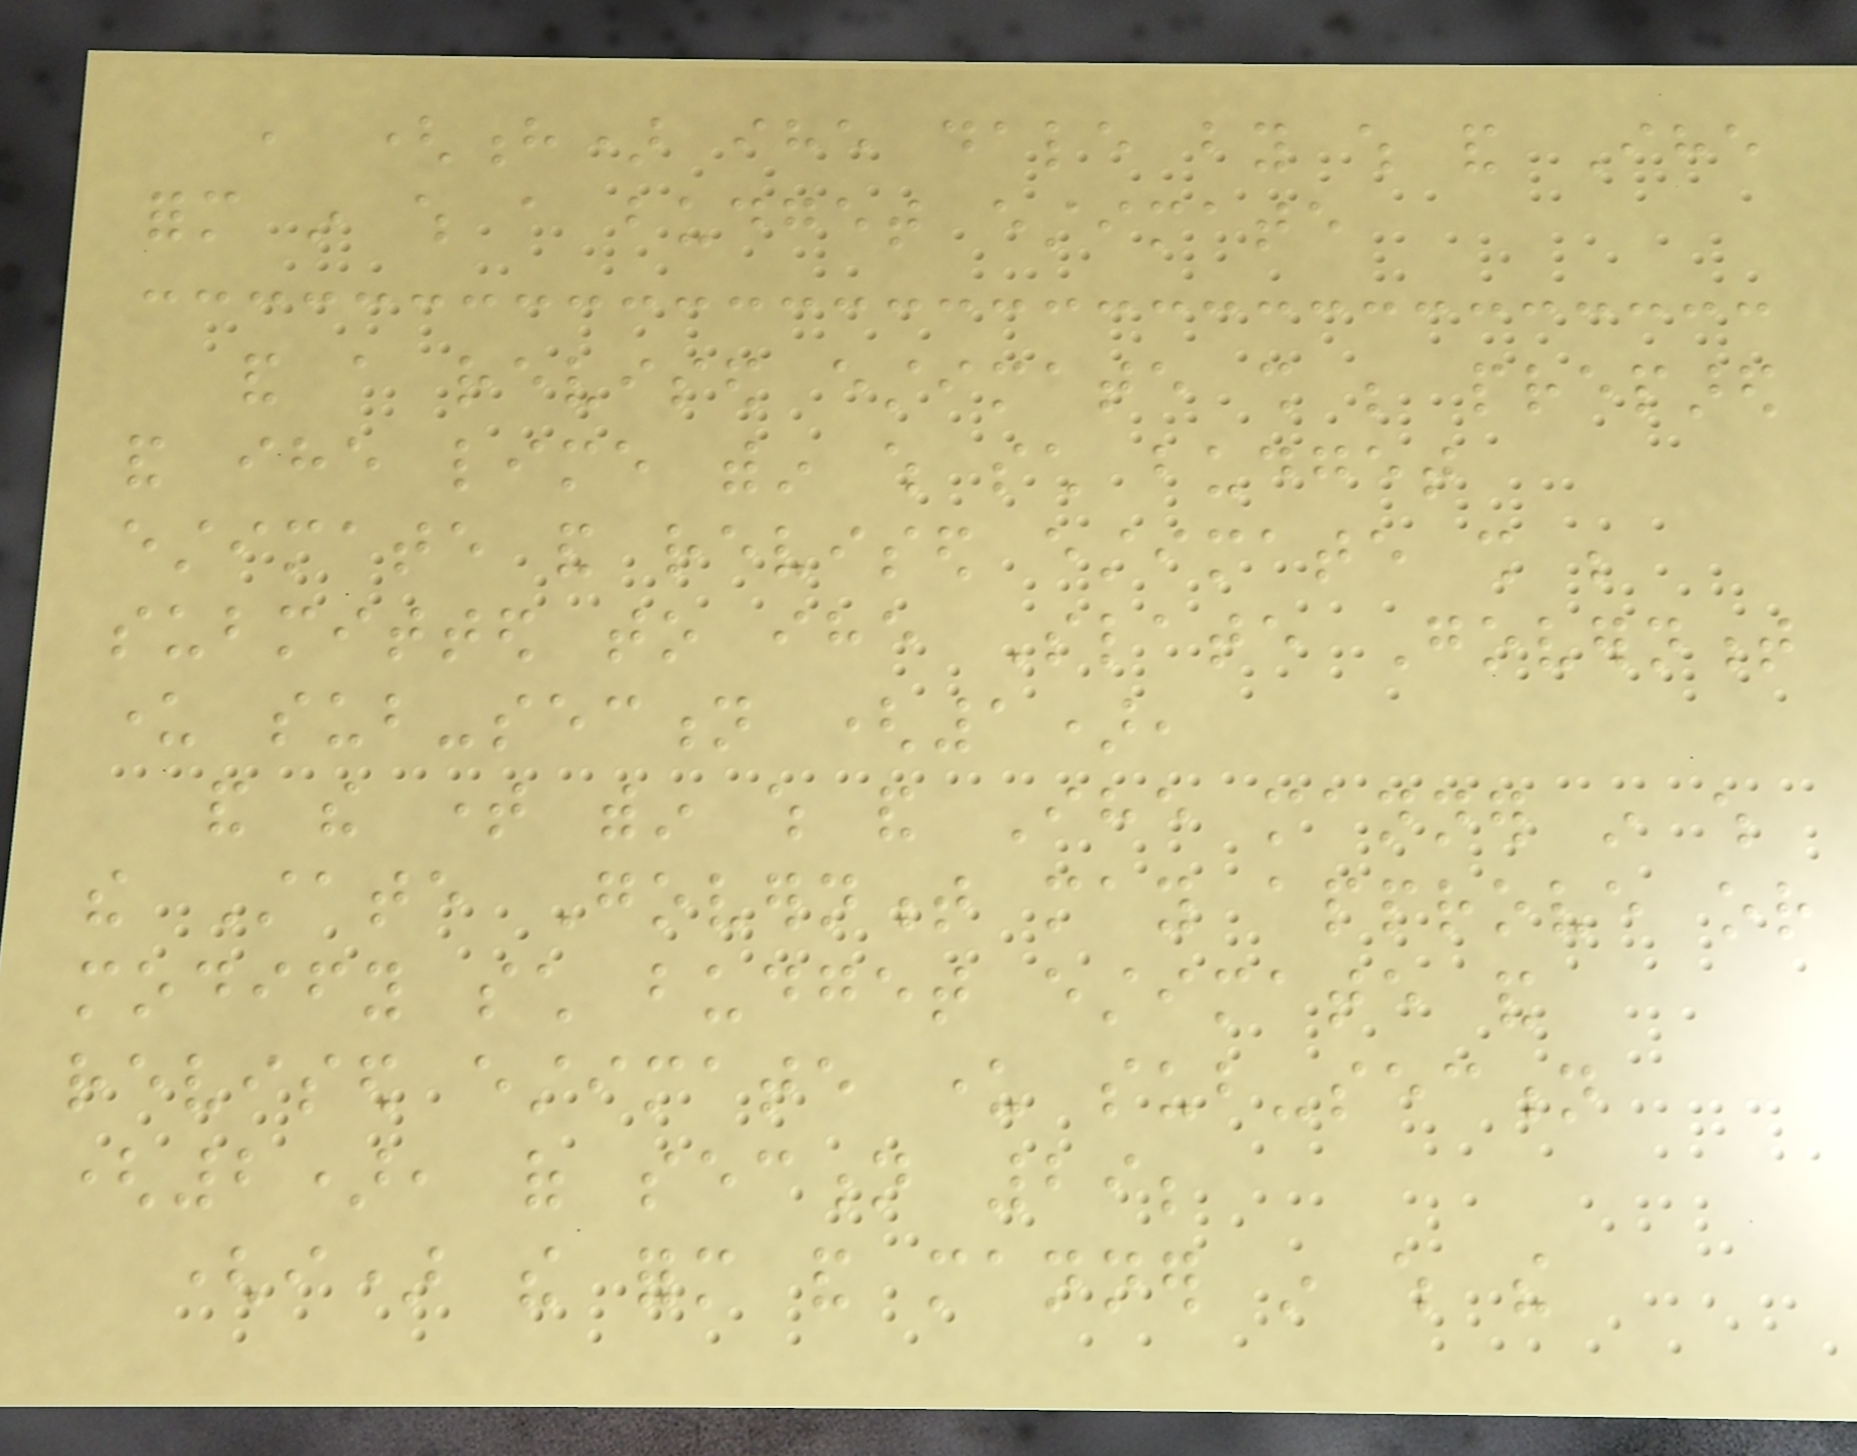, (h) ihe dale by which and Ihe
form in which a budget estimate
and a revised estimate shall be prepared
and ihe lime within which such budget
estimate and revised estimate shall be
submitted to ihe Slate Government
under sub-section (1),
and the time within which and Ihe manner in which
the State Government may approve or
modify such budget estimate and
revised estimate under sub-section
(2), of section 29;
(i) the form and manner in which the
